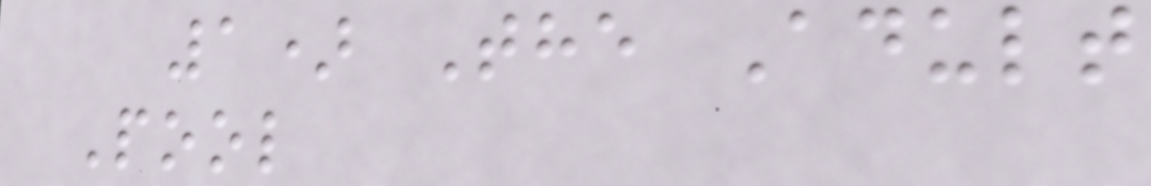1) The Adult
Pool
